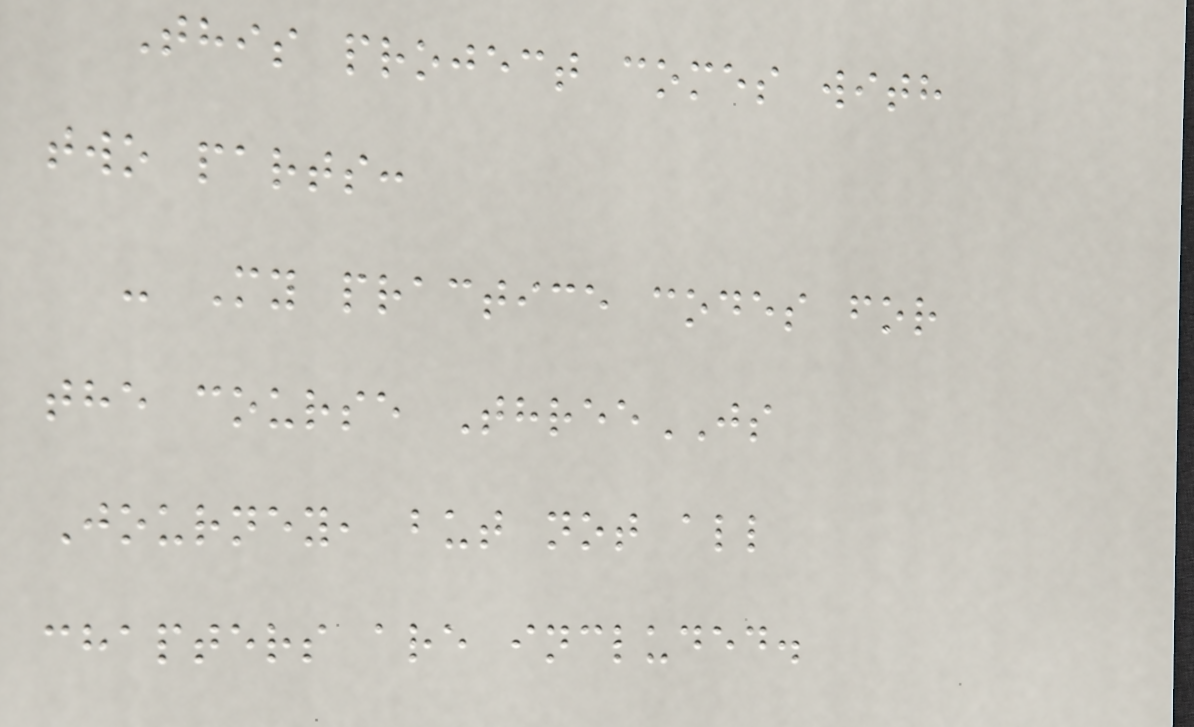This project comes with
two parts:
- My practice codes for
the course ThreeJS
Journey, but not all
chapters are included.
